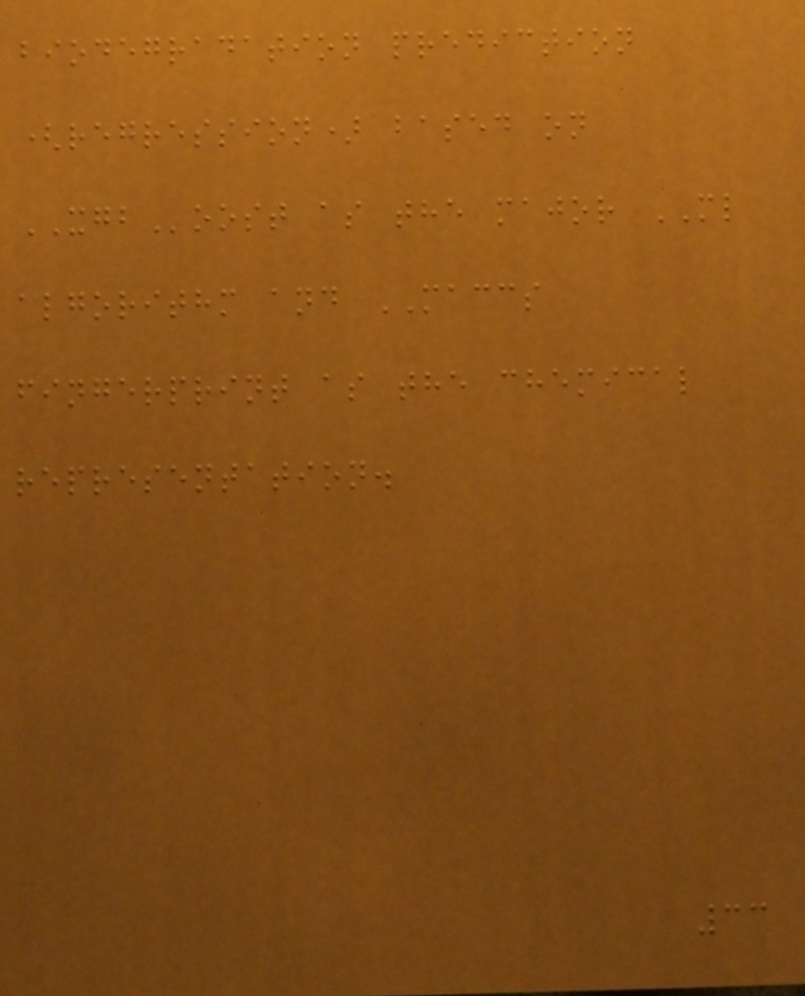biodegradation prediction
(regression) based on
XGBoost as the major ML
algorithm and MACCS
fingerprint as the chemical
representation.
33
